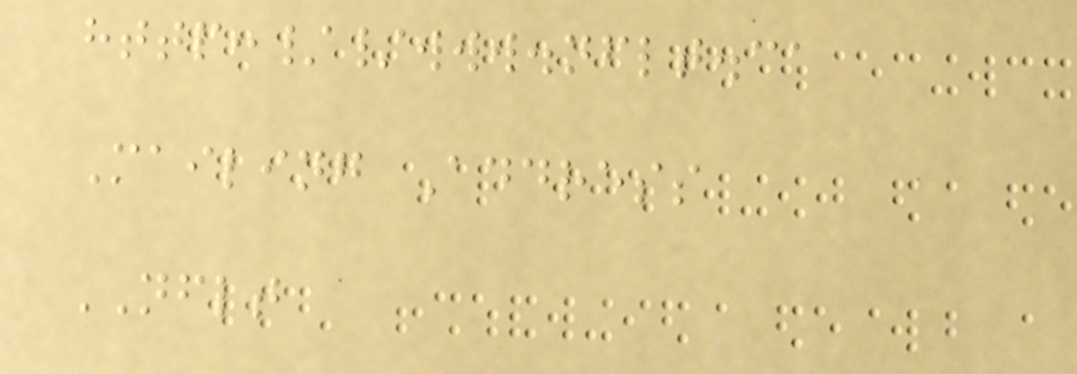http://www.nflt.ca
Mailing Address
NFLT
